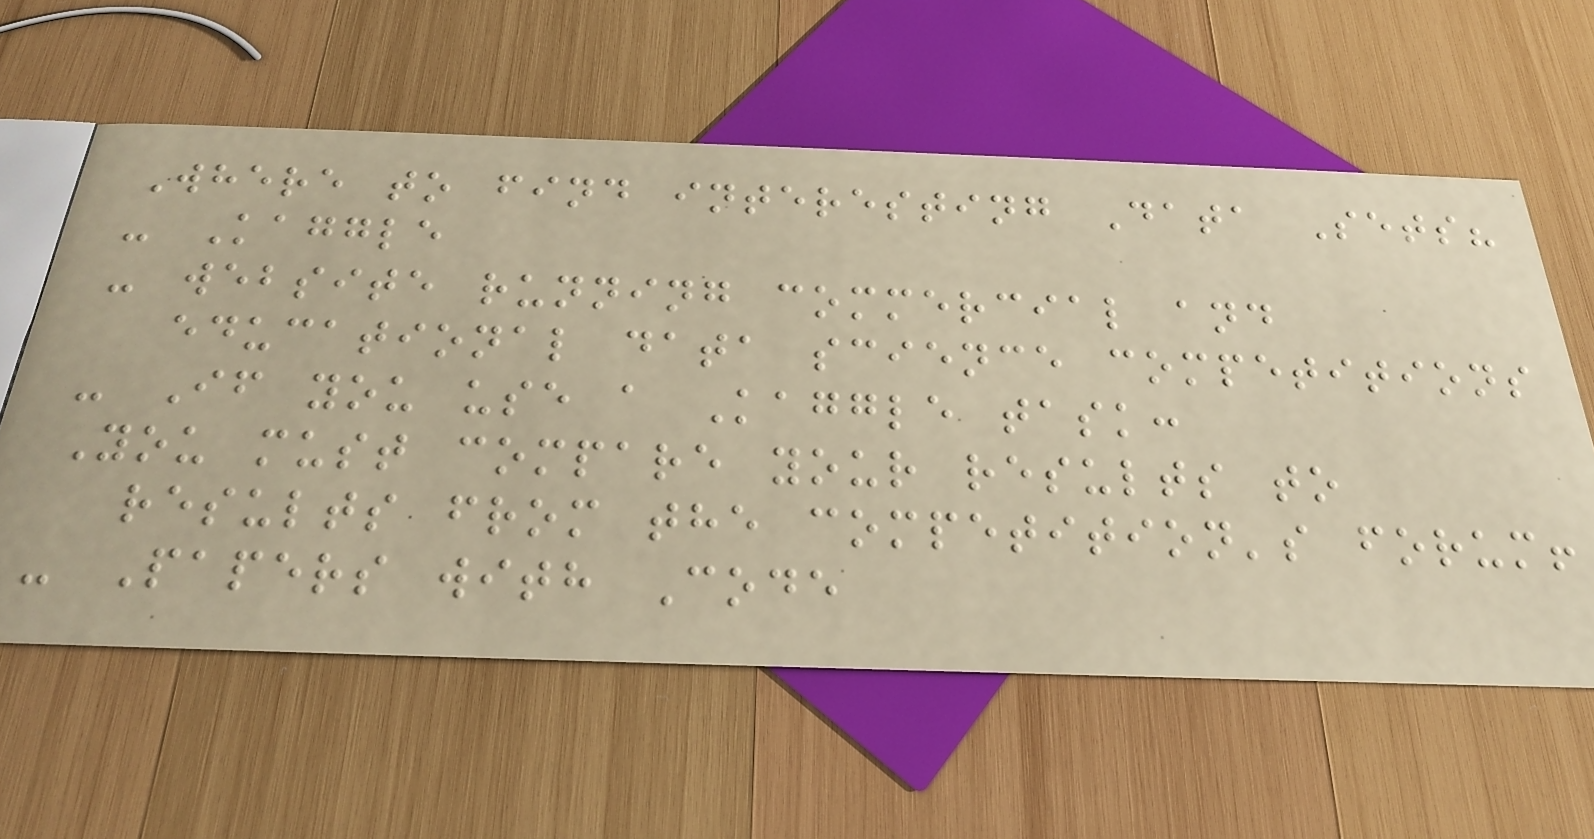Where to find interesting Data Sets?
- Kaggle
- website running commercial and
educational data science competitions
- If you use a Kaggle task:
You must compare your results to
results from the competition's forum!
- Papers with Code
